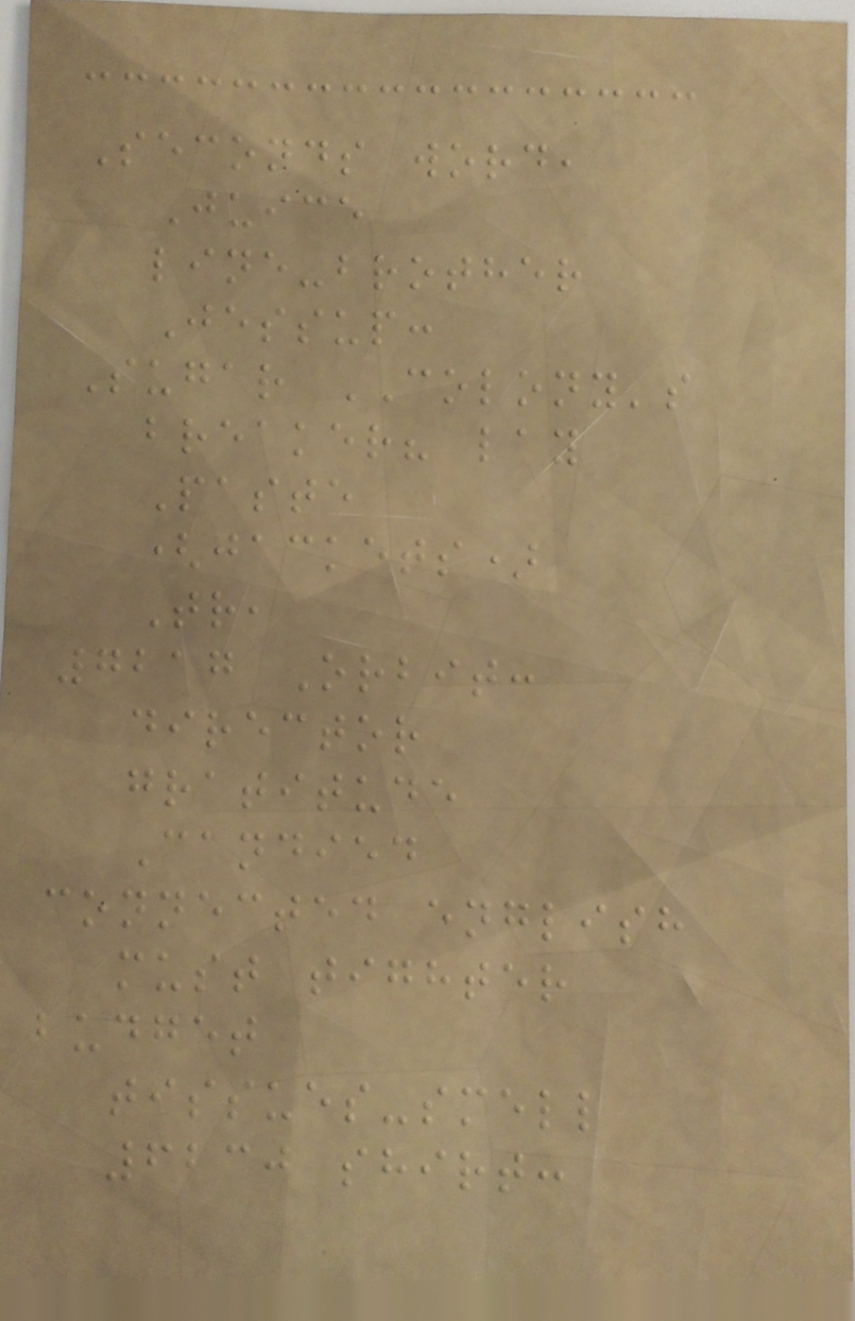Seconds word,
Juice
line-brother
Jessup:
Sugar COLONY's
breaker? lay
Paste
(jackets)
Tr,
7217 Orbit:
director
gratitude
Candied
connected english
must tighter
budget
tissues-smell
6230 shirt:
